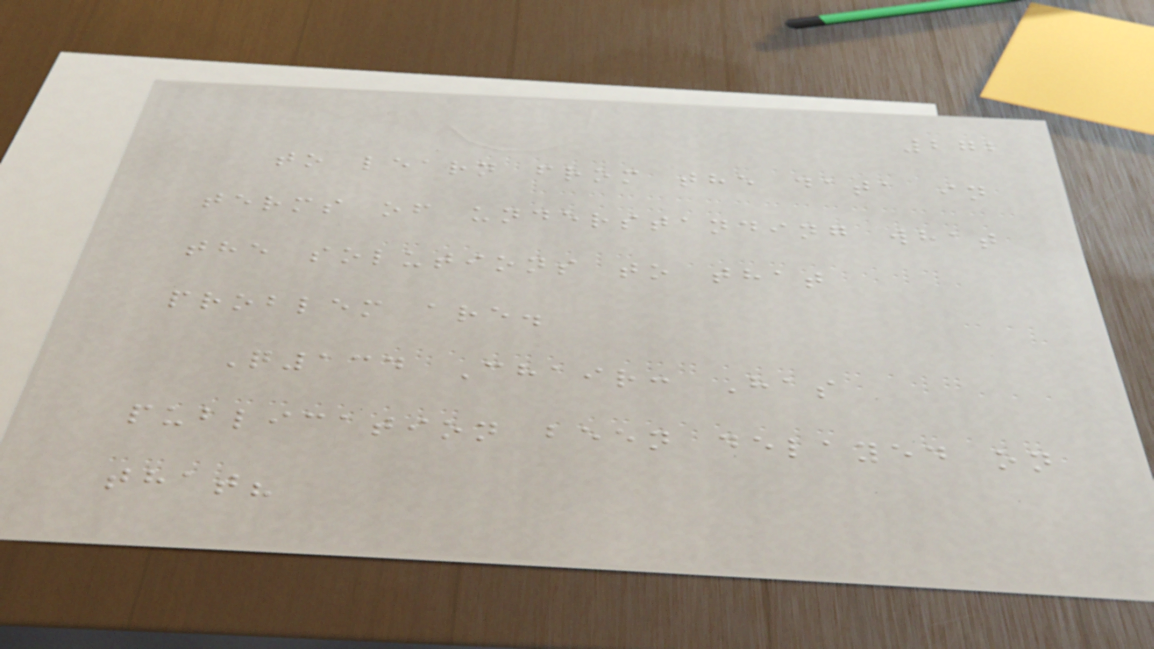272
to learn from the data in
terms of understanding what
the solutions to that
problem are.
Q134 Chair: Has
publication been delayed on
that?
